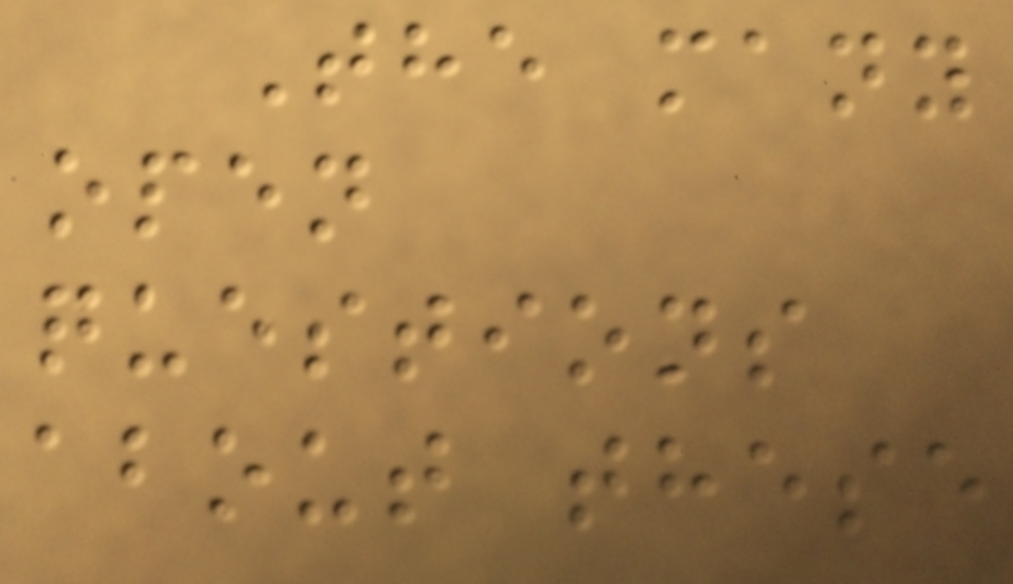The many
open
questions
about these
